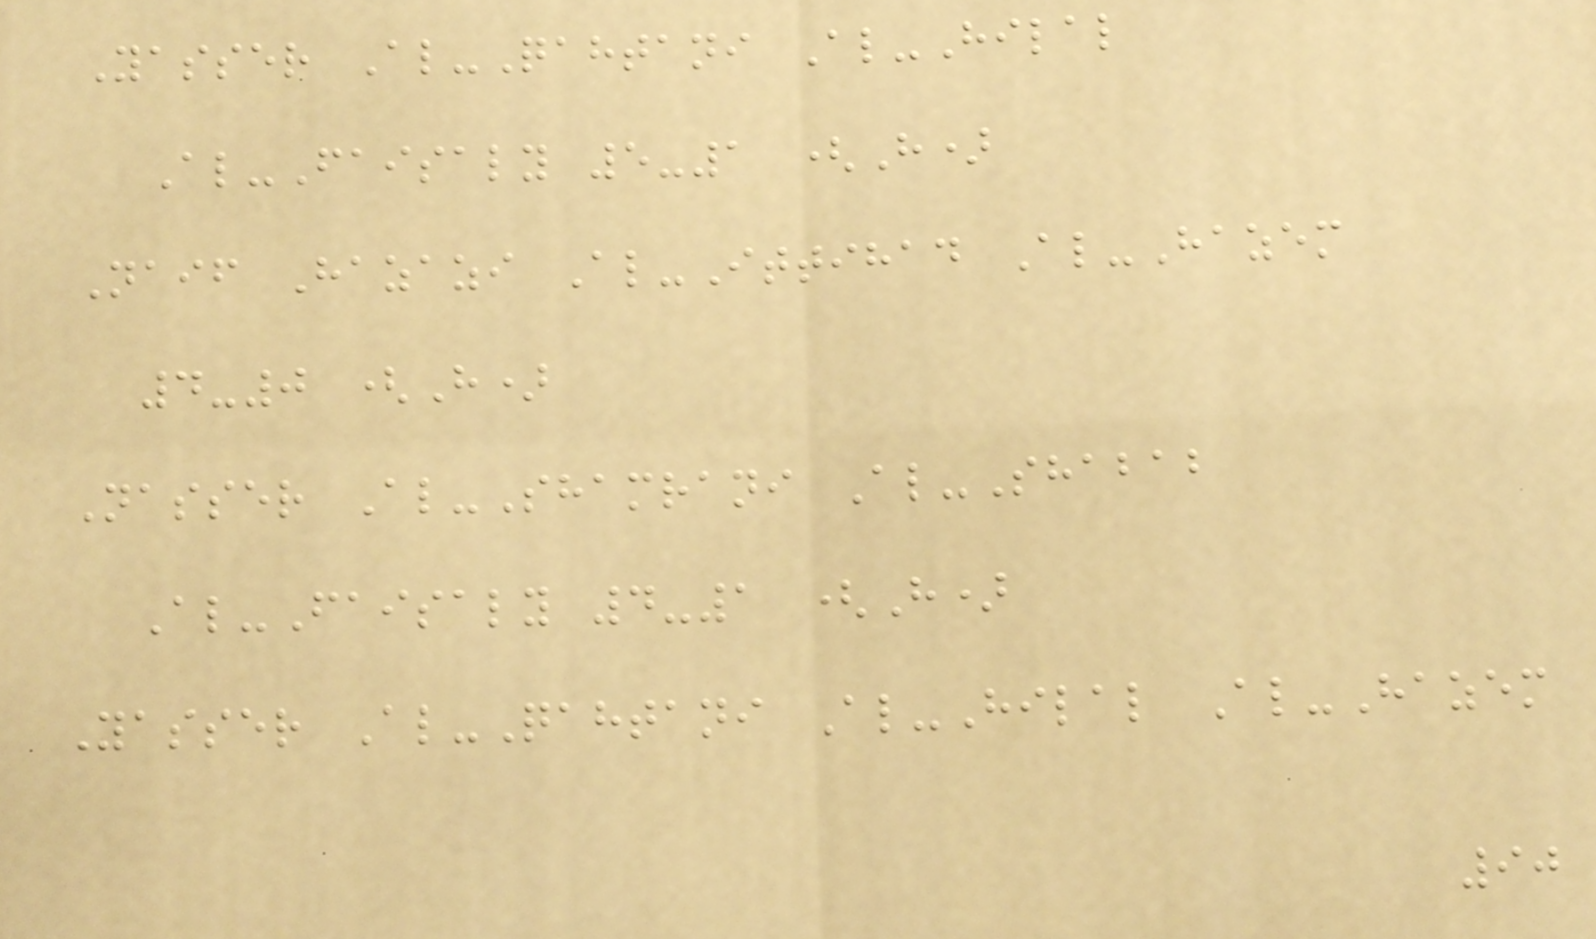Yasser Al-Qahtani Al-Hilal
Al-Faisaly 5-1 (H)
Naif Hazazi Al-Ittihad Al-Hazem
4-0 (H)
Nasser Al-Shamrani Al-Shabab
Al-Faisaly 4-1 (H)
Yasser Al-Qahtani Al-Hilal Al-Hazem
90
